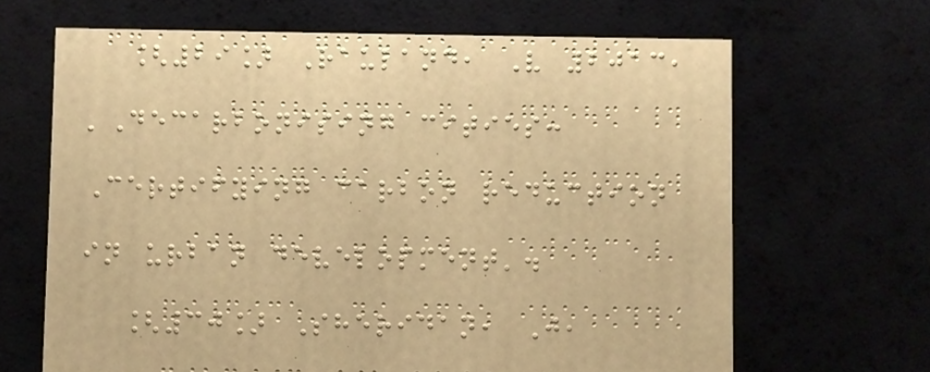[29] Rauland, V 2013,
'Decarbonising cities:
Certifying carbon reduction
in urban development'.
[30] Sheridan, J,
